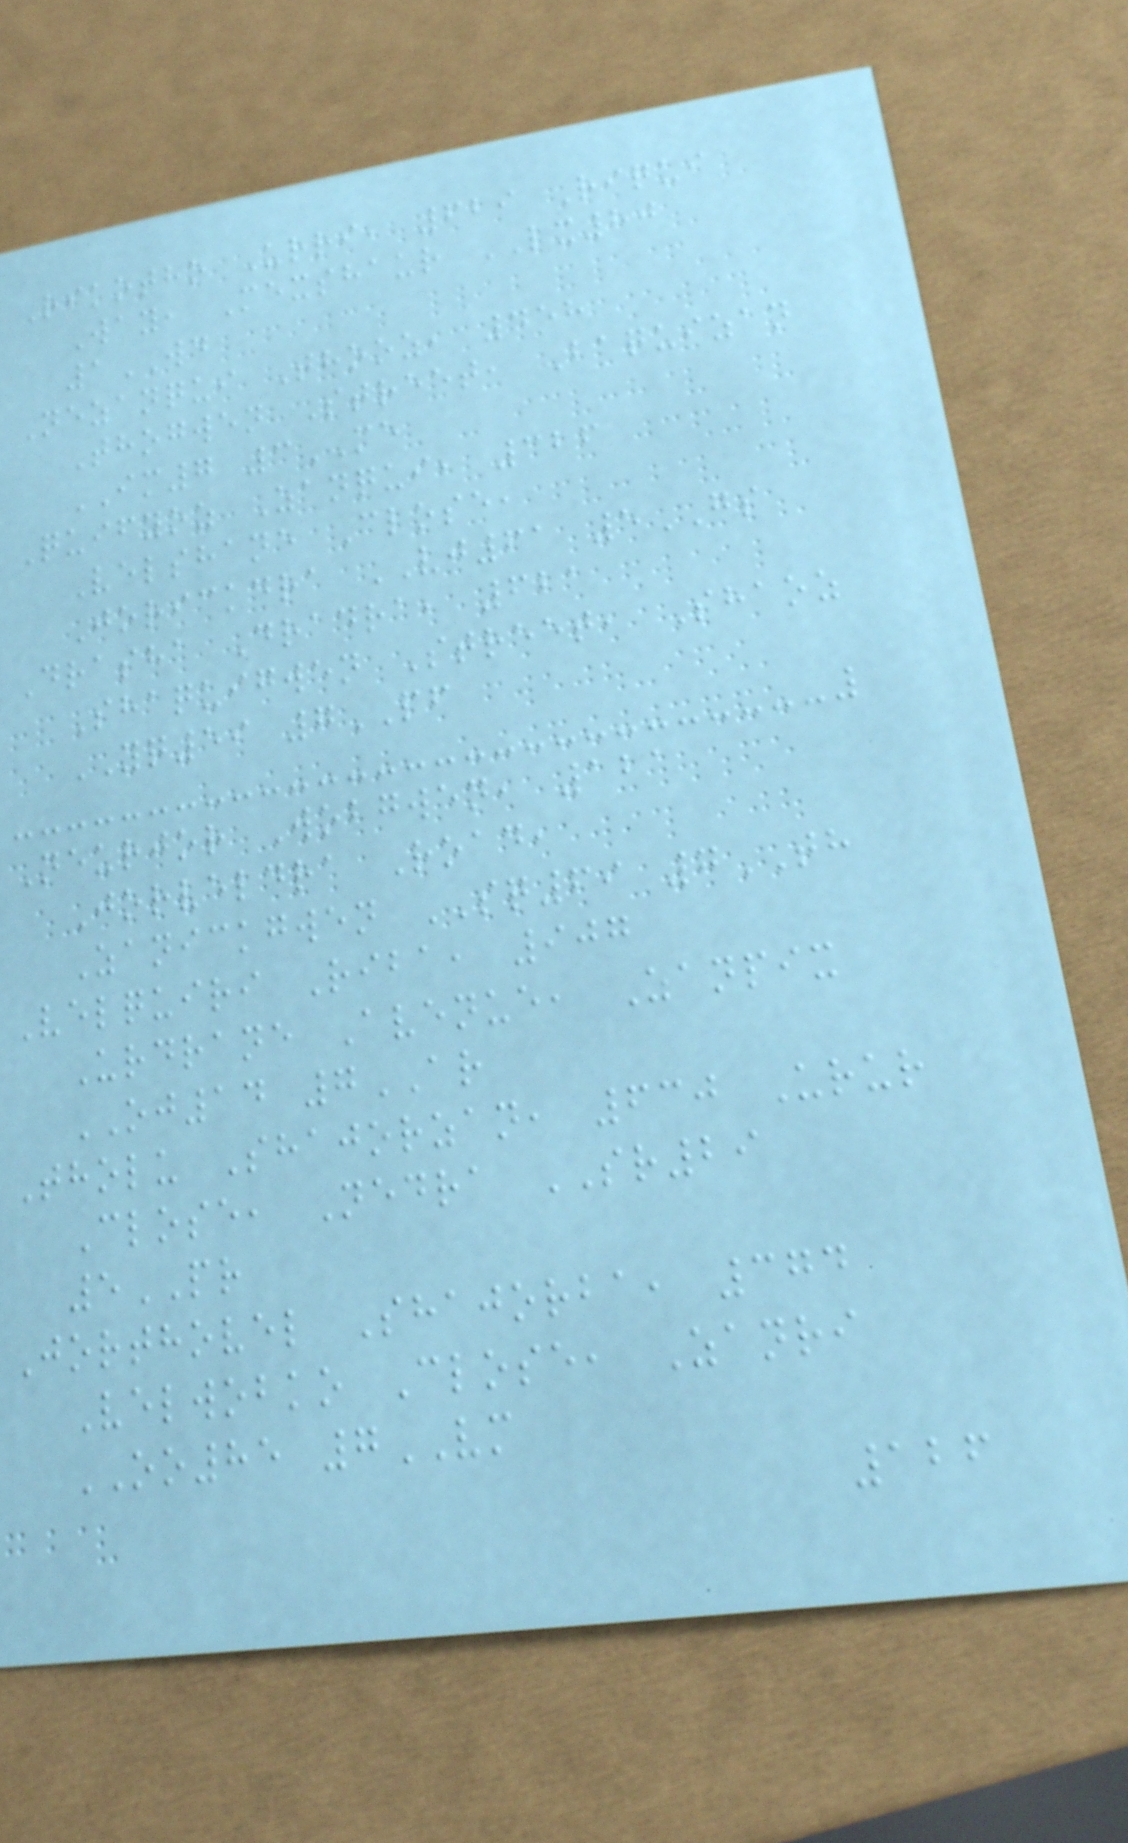Rikotho Urri, 629 Riqui
Way, Mexshaur LX80
1WD
Nezanqui Thooz, 458
Thogwen Street, Baquizan
IM7 3ME
Quifyoz Zanqui, 326
Velshane Close,
Jorickdra VJ61 5GS
Drasha Dradra, 621
Shaquigwen Street, Shaoz
YQ59 7PF
Neurjor Wobgwen, 121
Jorveldra Road,
Zanickgwen SQ69 7TH
Velquiri Riba, 907
Urdrane Avenue, Zanpix
OJ14 7AR
Tholu Shajorzan, 630 Urur
Close, Nedra SR29
5PR
Jorthovel Shajorba, 374
Velwobko Close, Zanri
OO85 7VM
126
